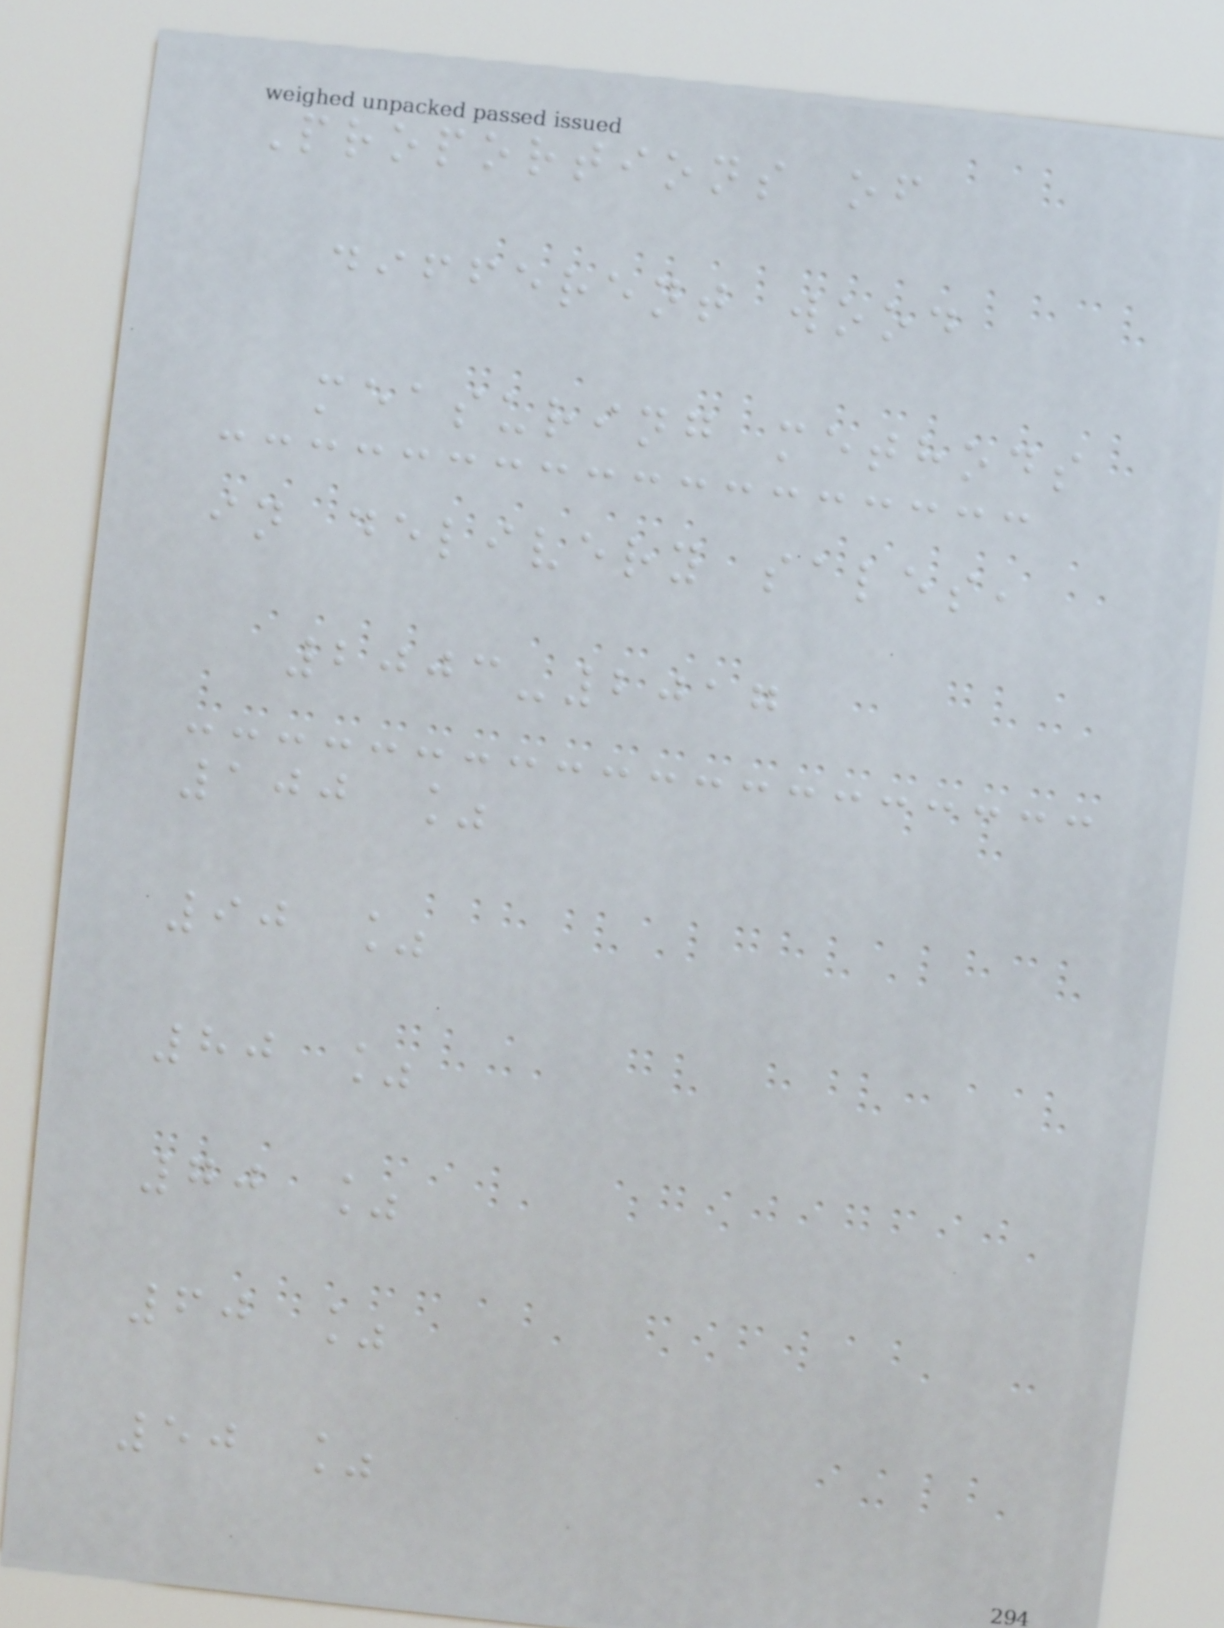Proportions of
different wood
measuring methods
in delivery sales,
2003-2017
100 %
90 %
80 %
70 %
60 %
50 %
